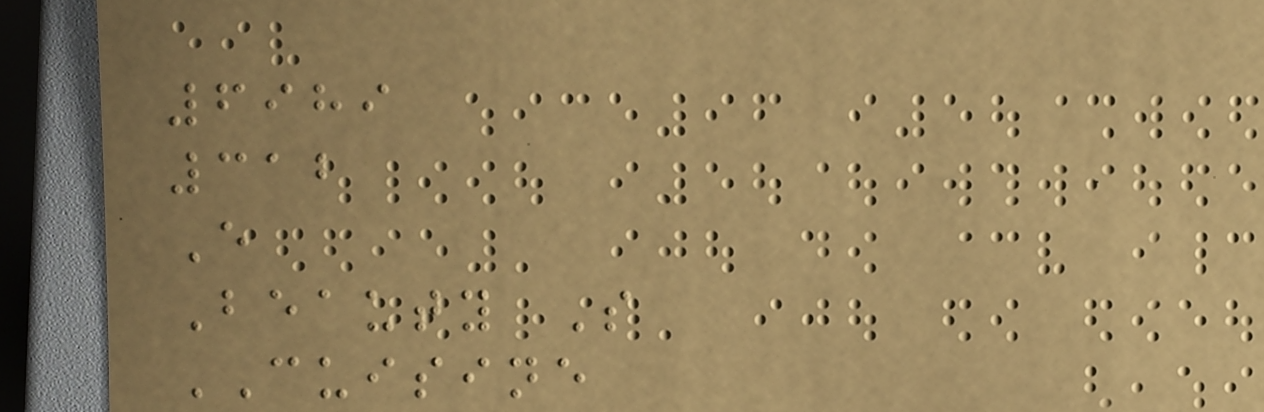6989
312
E
Beauty S
CUISINE
